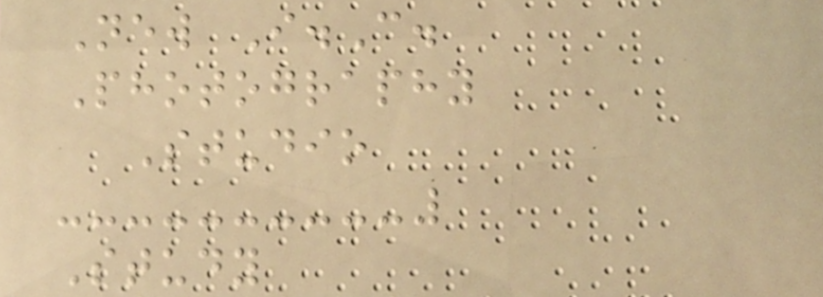New I.C.
Photography
Studio
Study
